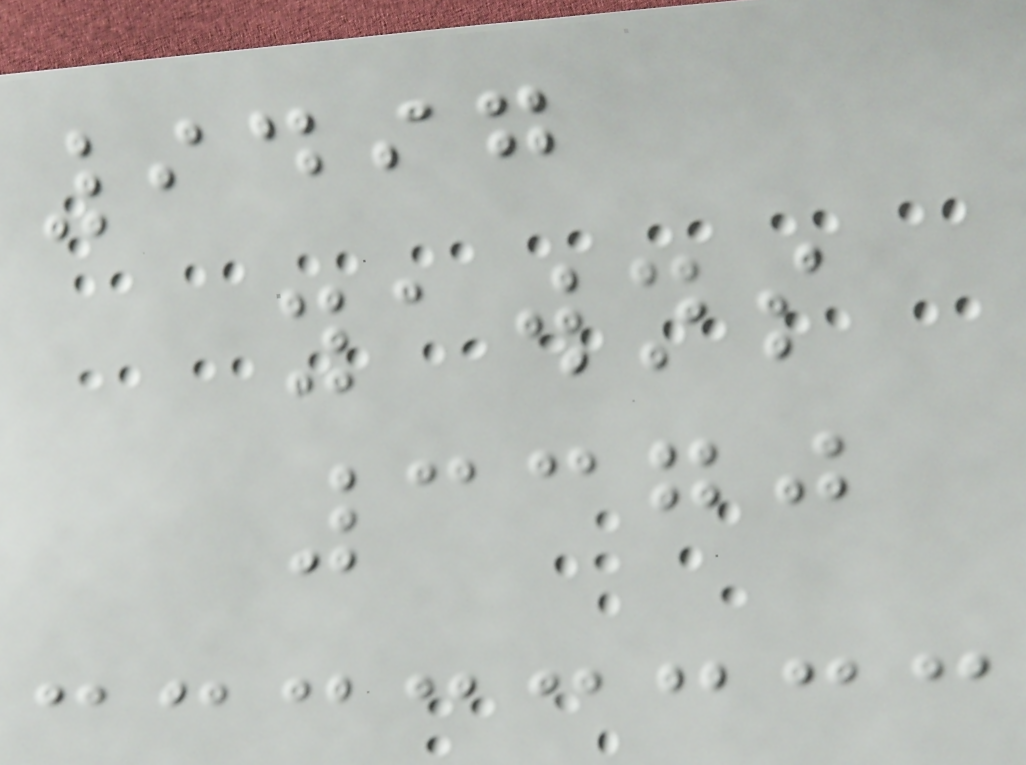9497
yawns
3370
